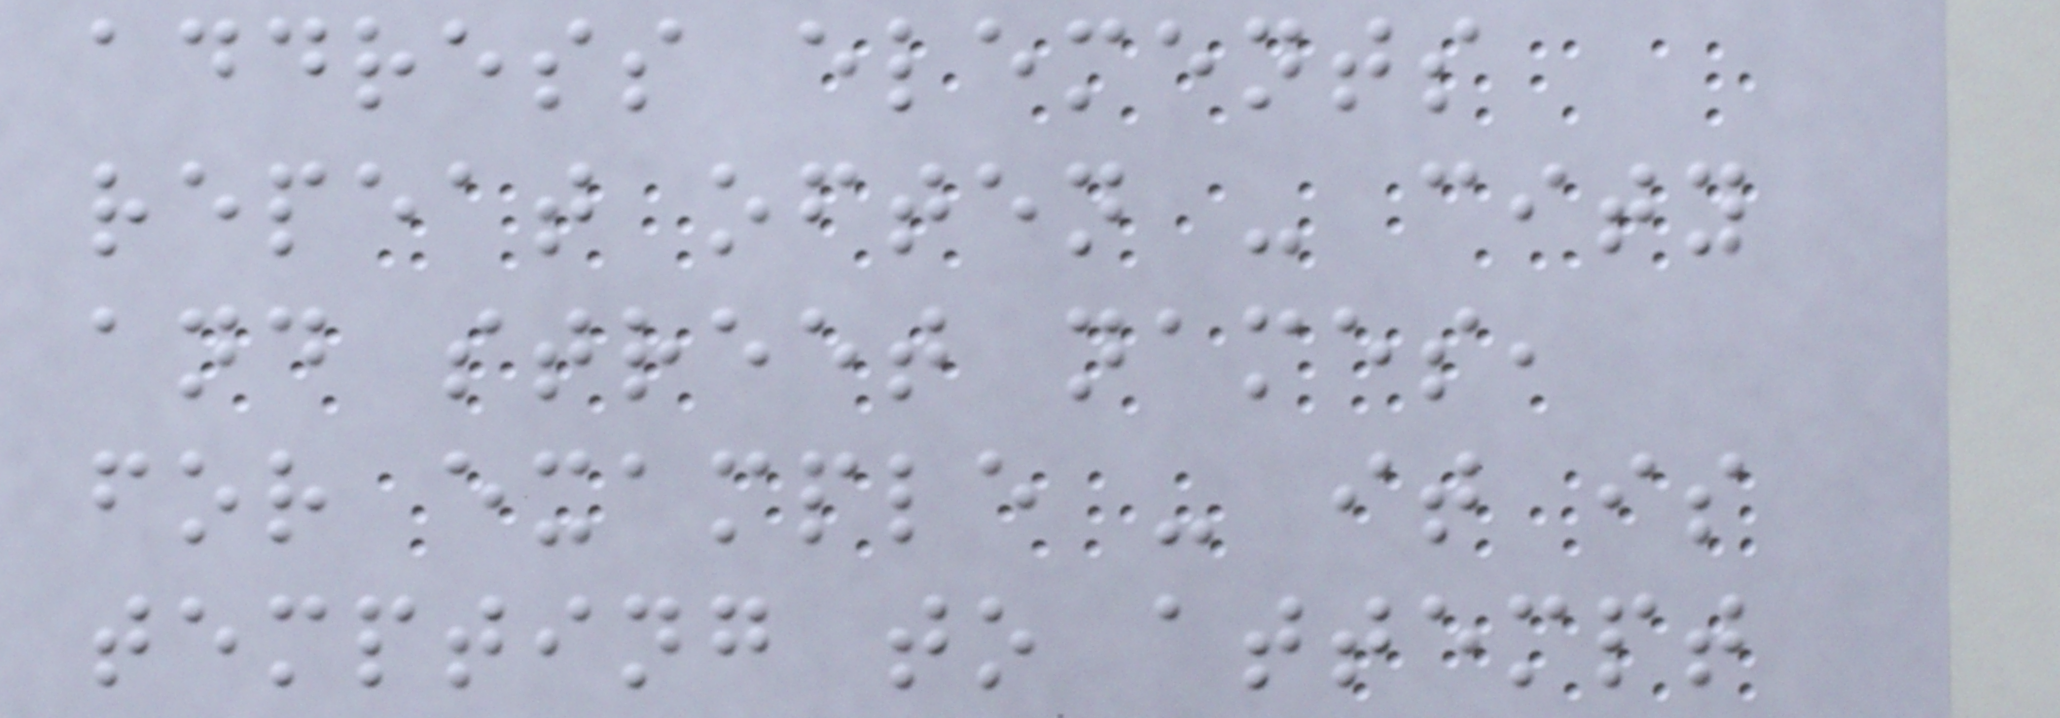address elements
repeat often - city
and street names,
for example - it is
tempting to attempt
